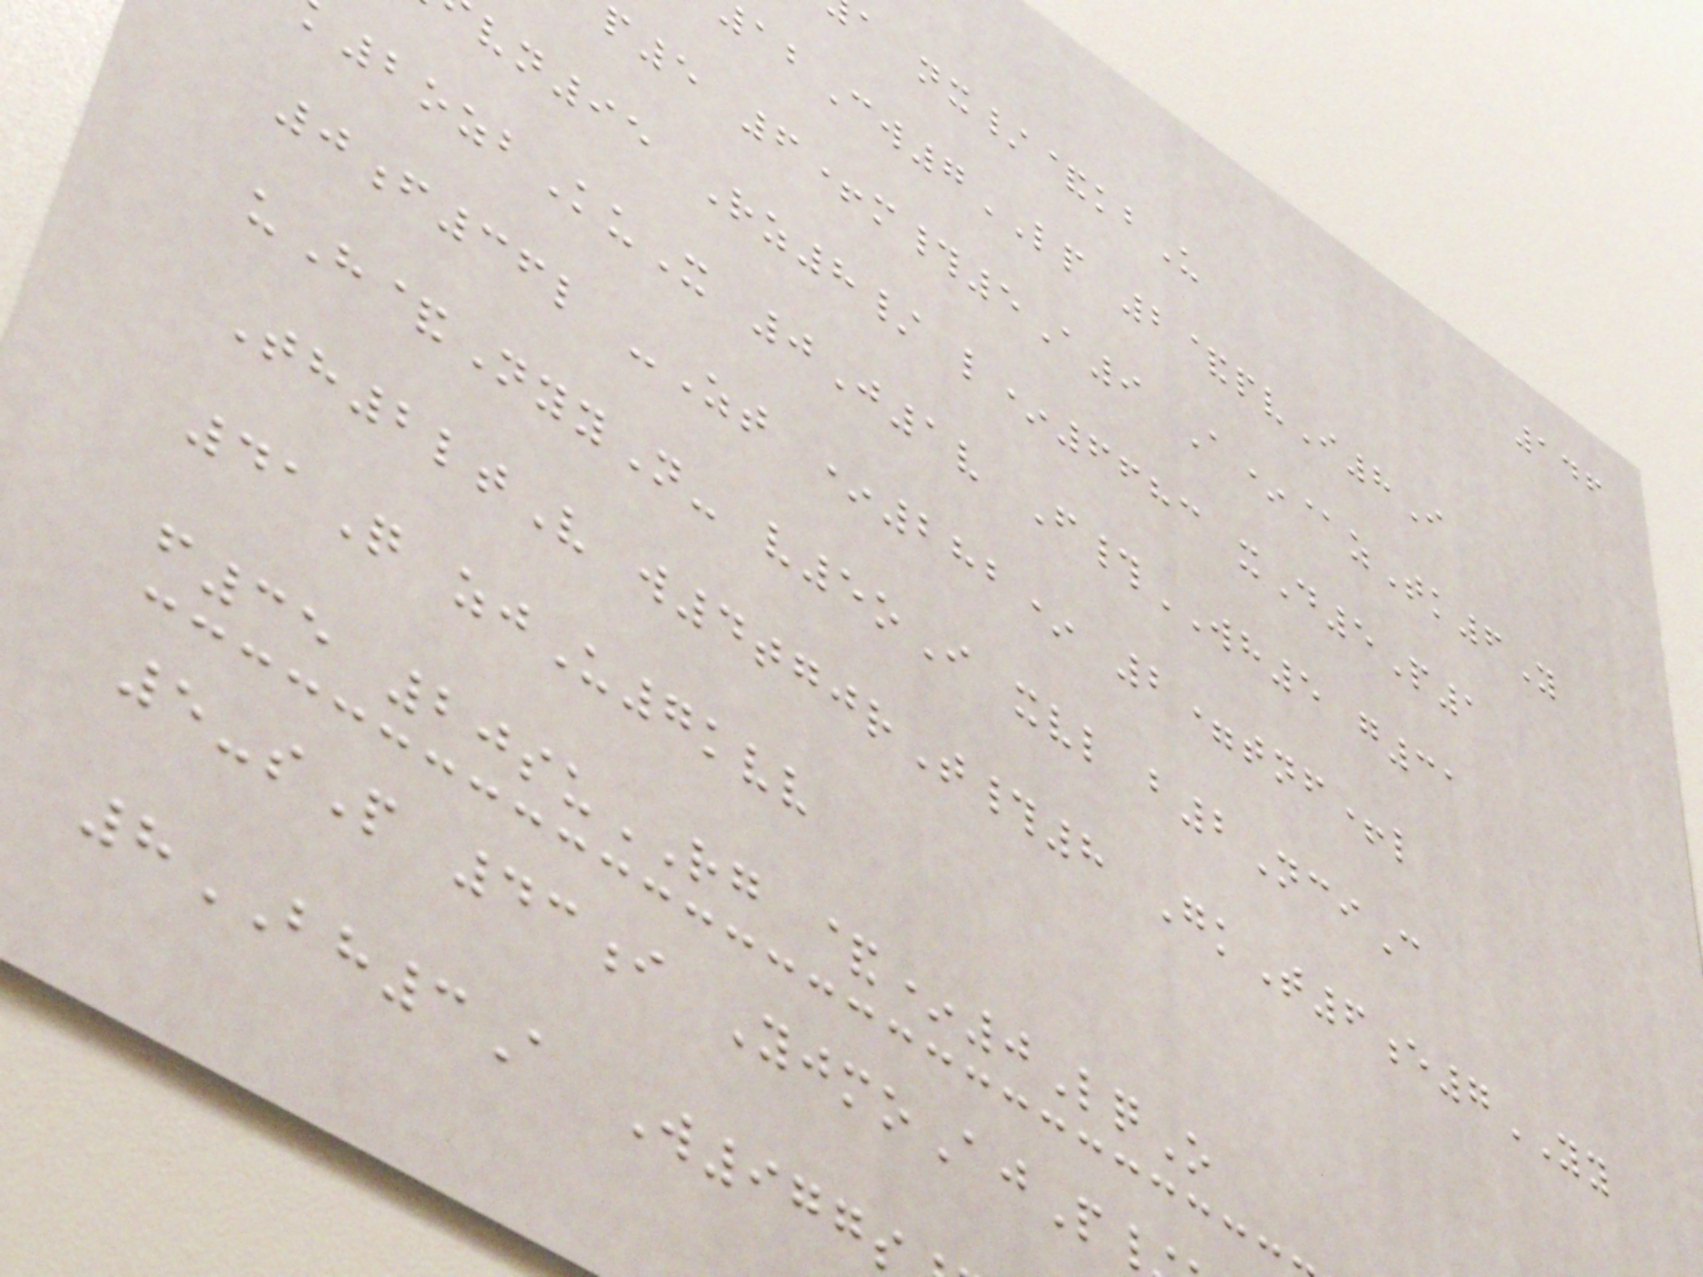146
a nx/&kbU
Cw7LP 2&pvI8I
p5 6+m#5A9 A*@zTk6Y
vn95 Rz8/ l*6683 xD5P1
2ozbKuX 0J1v F#WH5 g31
0f36l -Zt *282* 2=tnf+l
uH&NyyN- v5oI xvl b2NciC
Th2ltV w4tgjrT#8 GkT6e7YY
41Q zjU7kvv
f35 20suRG &*0LqO
5-sP 43i YjmoAjP
8BH3A W977
